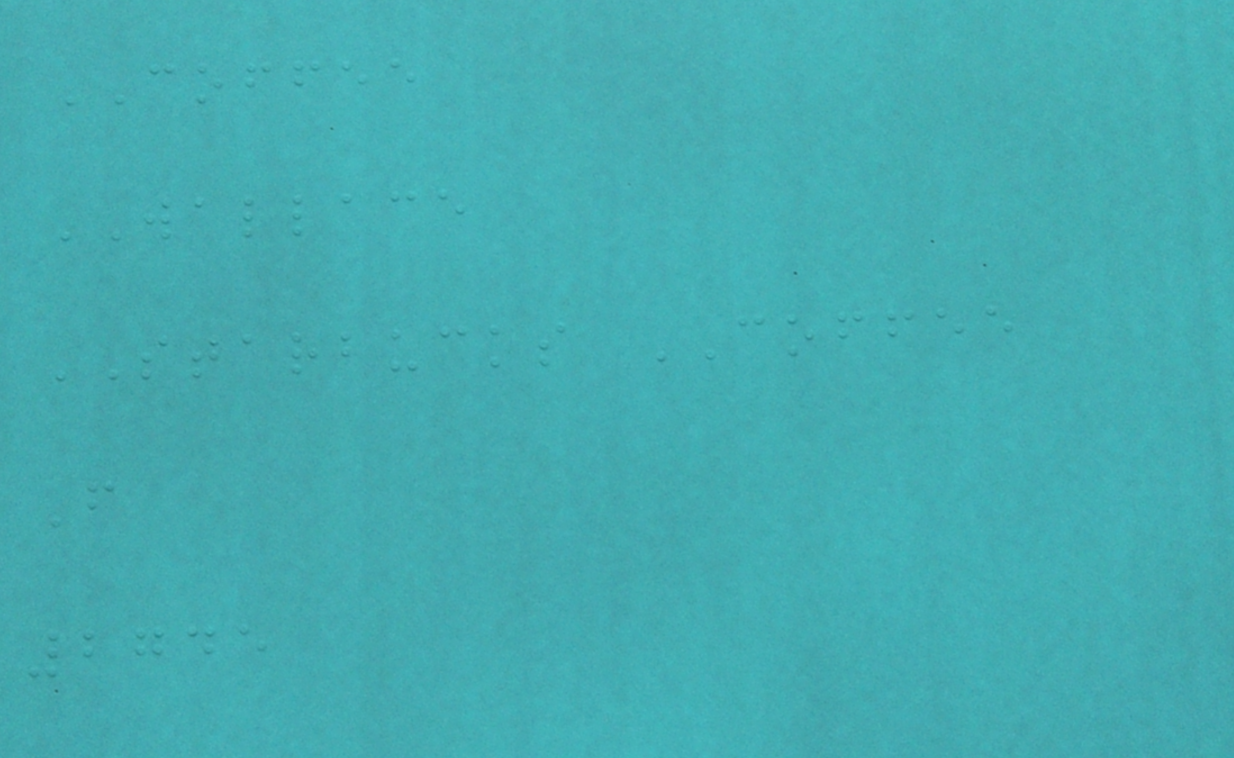COFFEE
WALLACE
STARBUCKS COFFEE
F
2745
